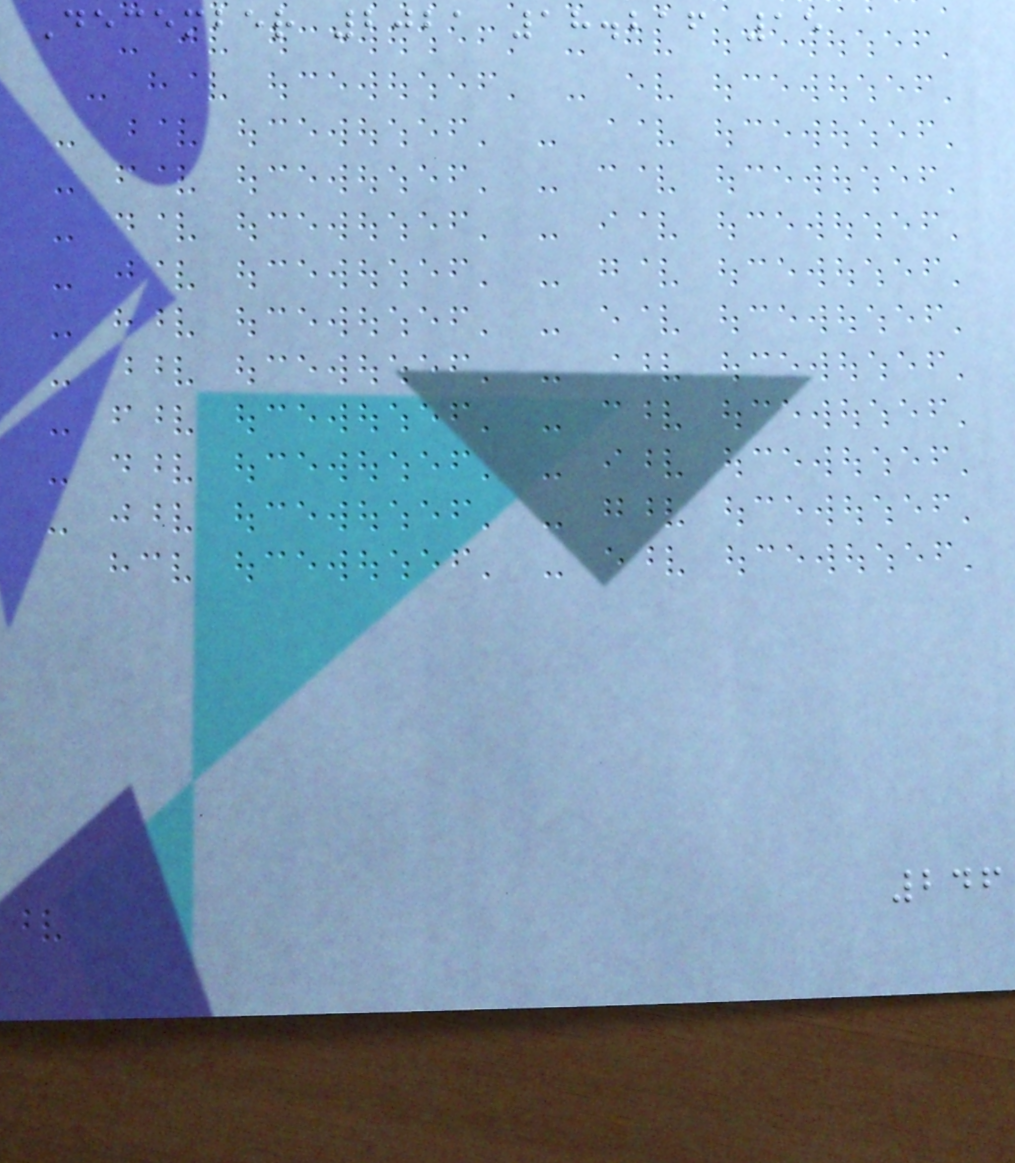December 2021 18.216 15
246
